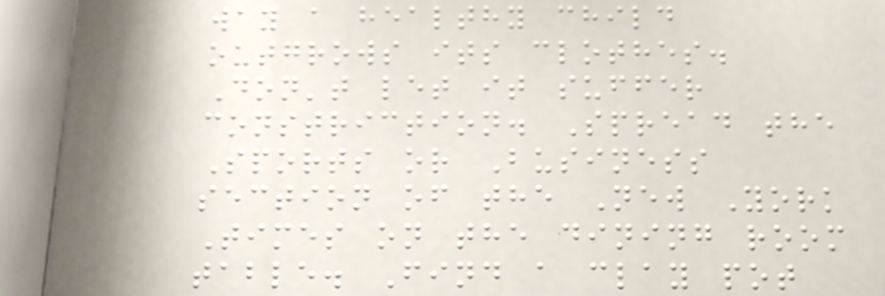way a healthy child
outgrows its clothes.
Don't let it suffer
constriction. Spread the
Sports or Business
section of the New York
Times on the dining room
table. Find a clay pot
